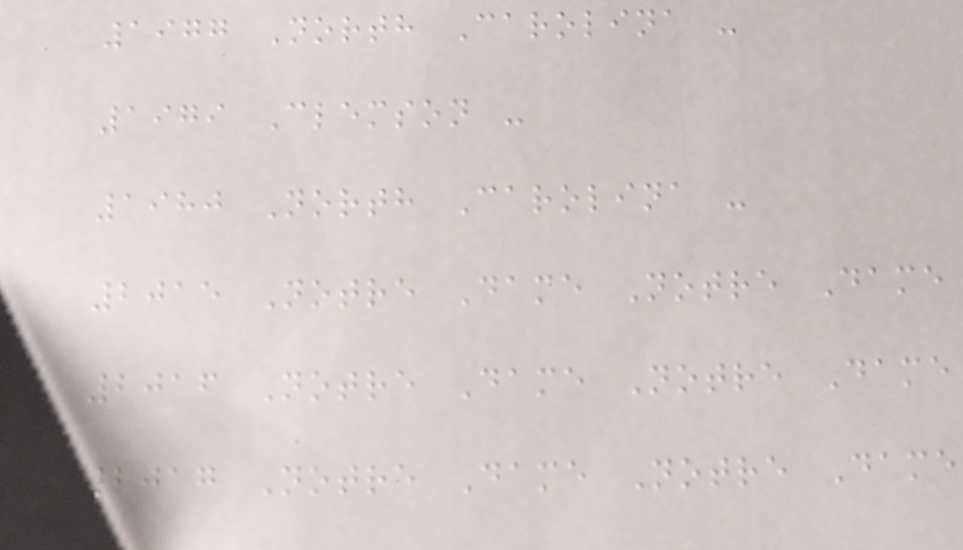1977 North Carolina -
1979 Clemson -
1980 North Carolina -
2015 Notre Dame Notre Dame
2016 Notre Dame Notre Dame
2017 Notre Dame Notre Dame
